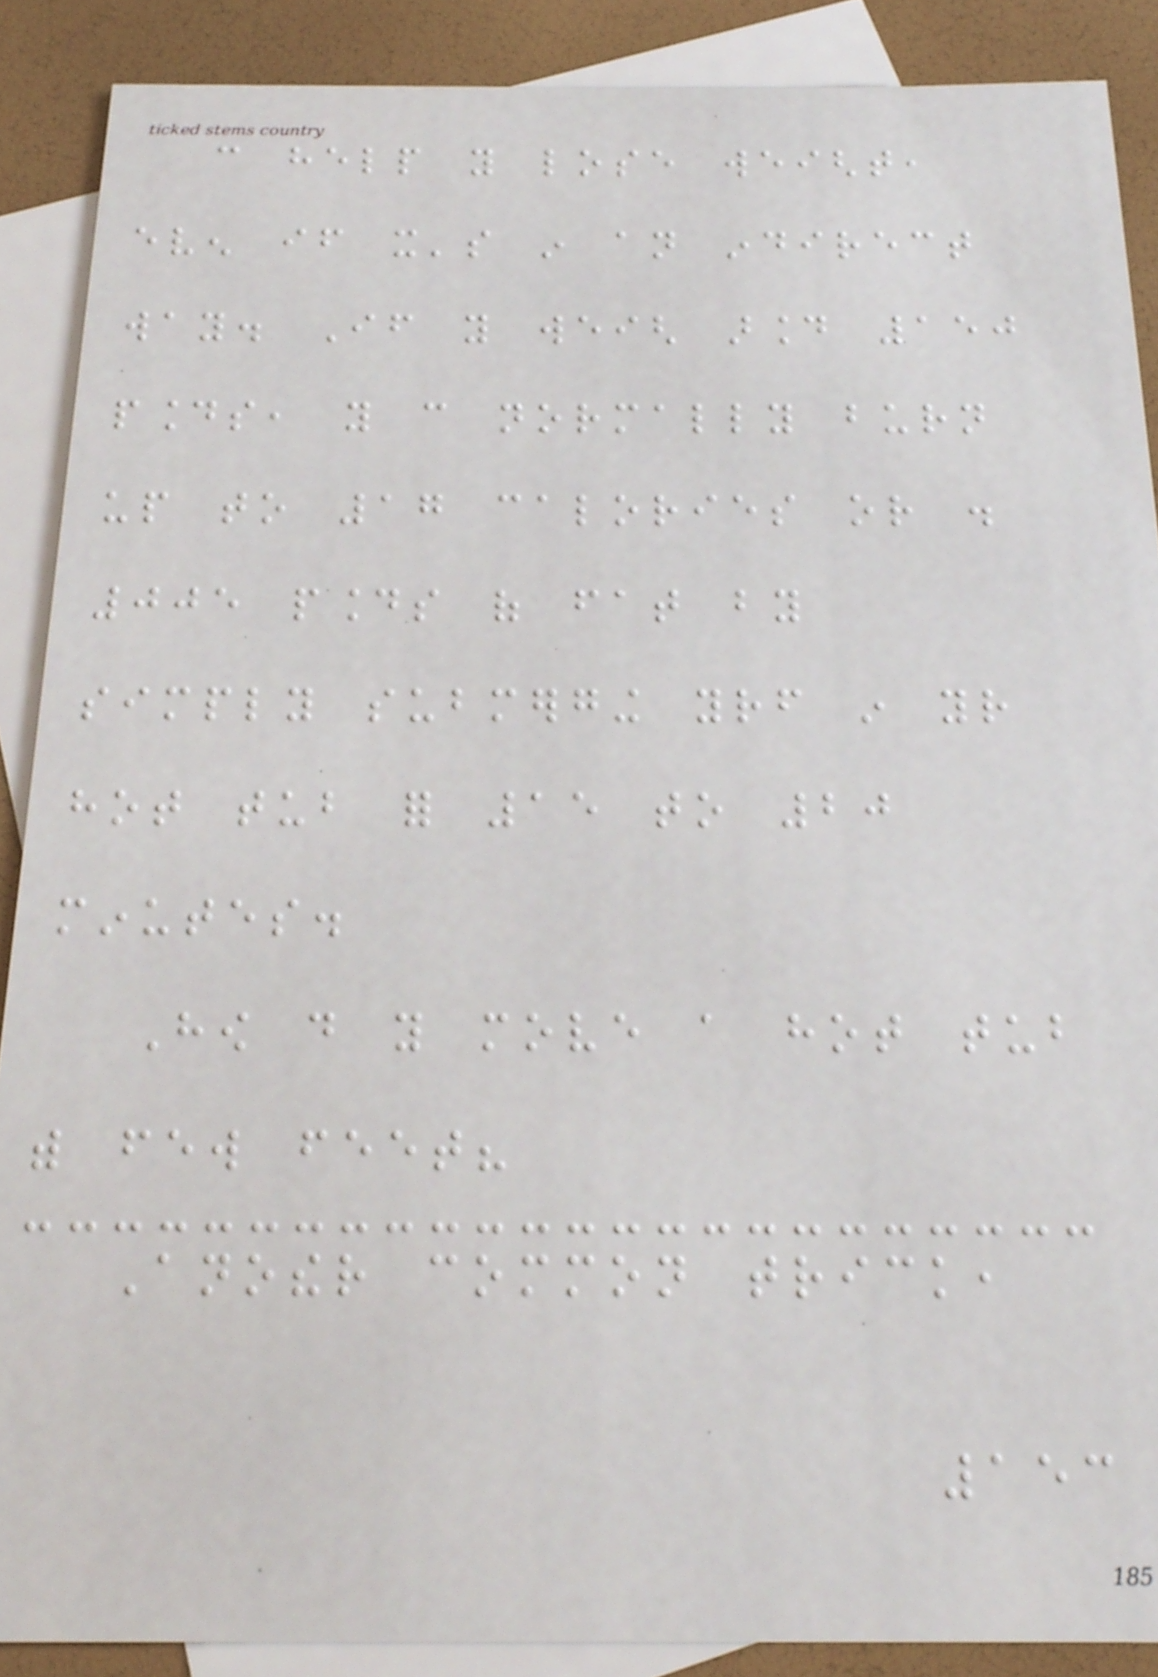can help you lose weight,
even if it's in an indirect
way. If you weigh around 150
pounds, you can normally burn
up to 17 calories or .
005 pounds of fat by
simply submerging yourself in your
hot tub for 15 to 20
minutes.
How do you move a hot tub
with few feet?
Another common trick,
153
